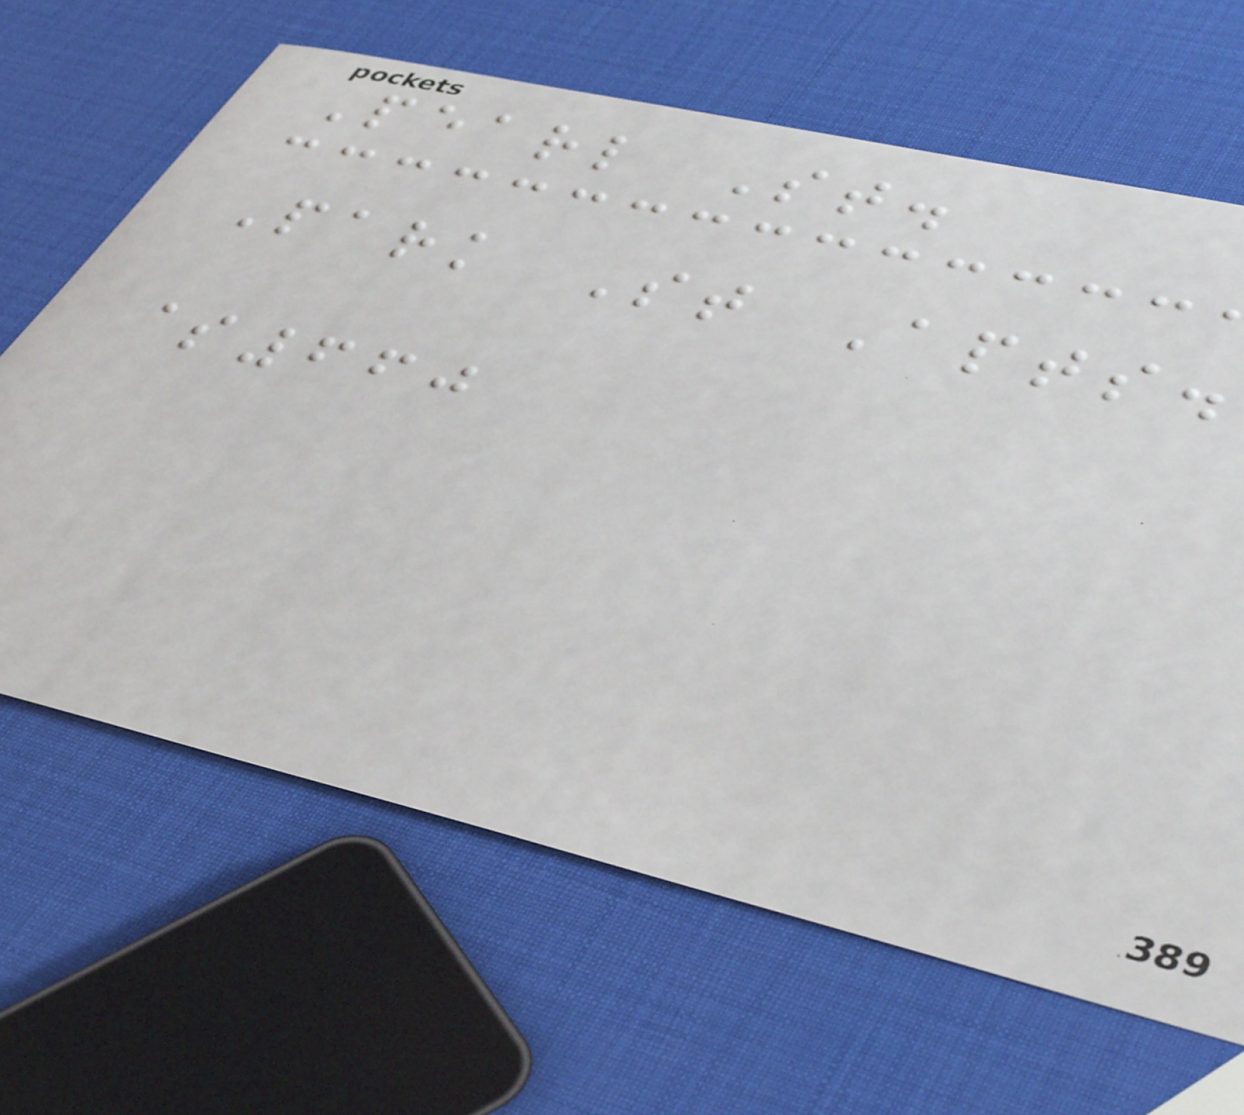Pearl St.
Park St Apts.
$660
